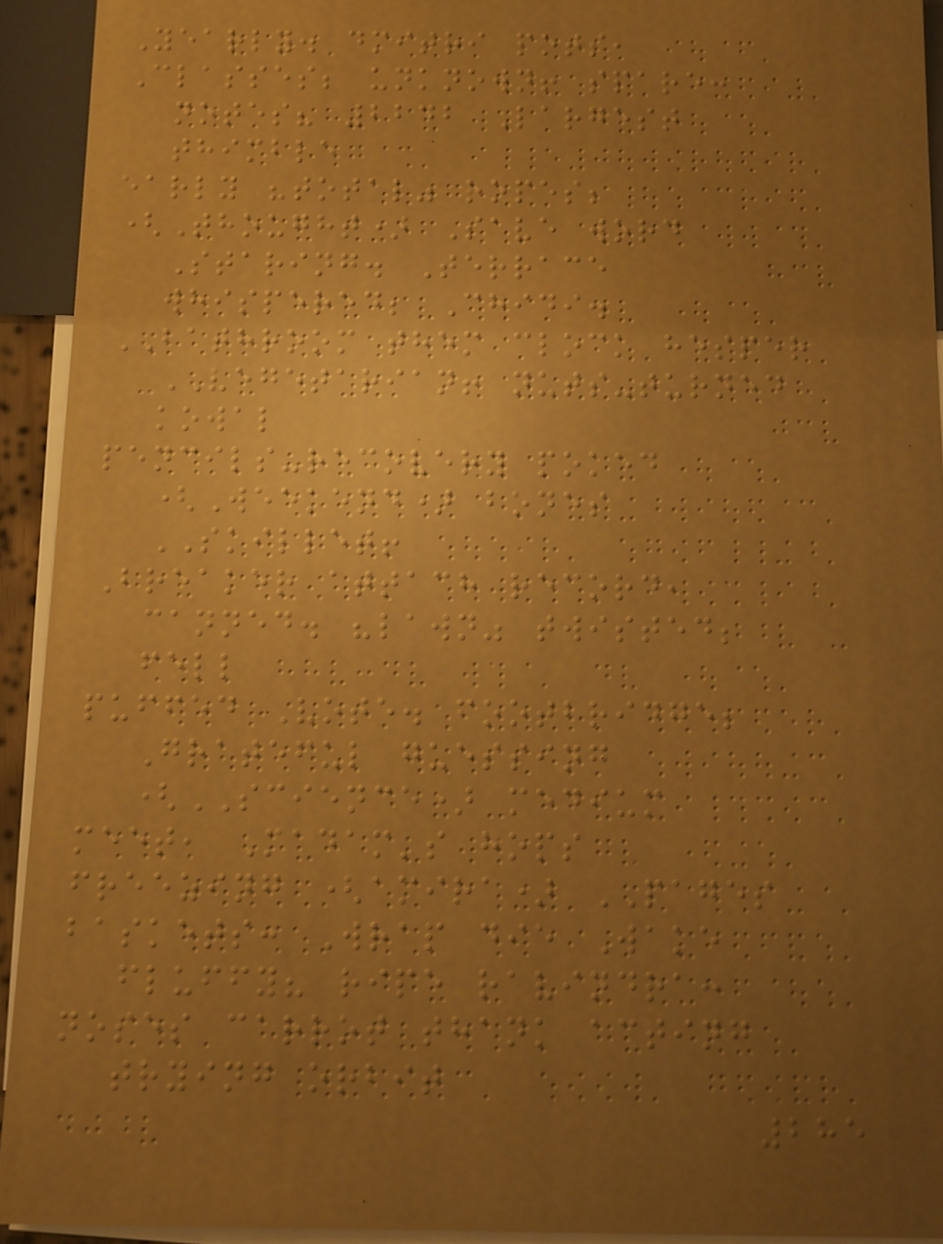Yearly. dmitri pots,
Classes; unknown! spare:
notes? 2242 Largest
thimble
early "total" ropes;
(Thought) Save word
Staring. Terrace
whispered; Chidi.
BATHROOM them clock hesper
VEGETARIAN! nuts-turned
kowal
pencils-recovery poked
(Weekend) bones
SKILLET!
Breaker attach record,
canned. "lawn" twisted;
fell
puffed Vote. footbridge;
Grateful guessing
(SCIENCE) medium
meet, Madam's hops
freezing (amira) PAGES
baskets: Wrap die Wake
fluffy? ripe ravindra:
noses carrot thank acting
trying orbit
285
